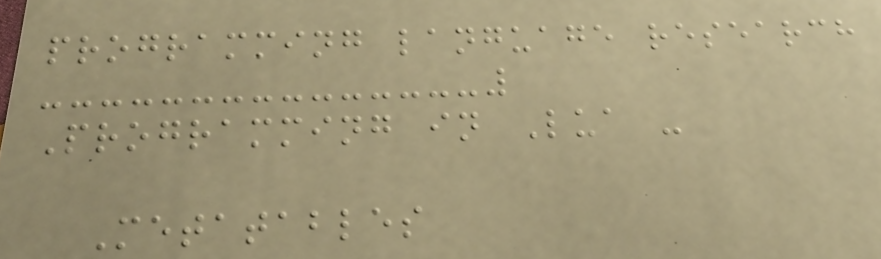programming language research
Programming in Lua -
Metatables
